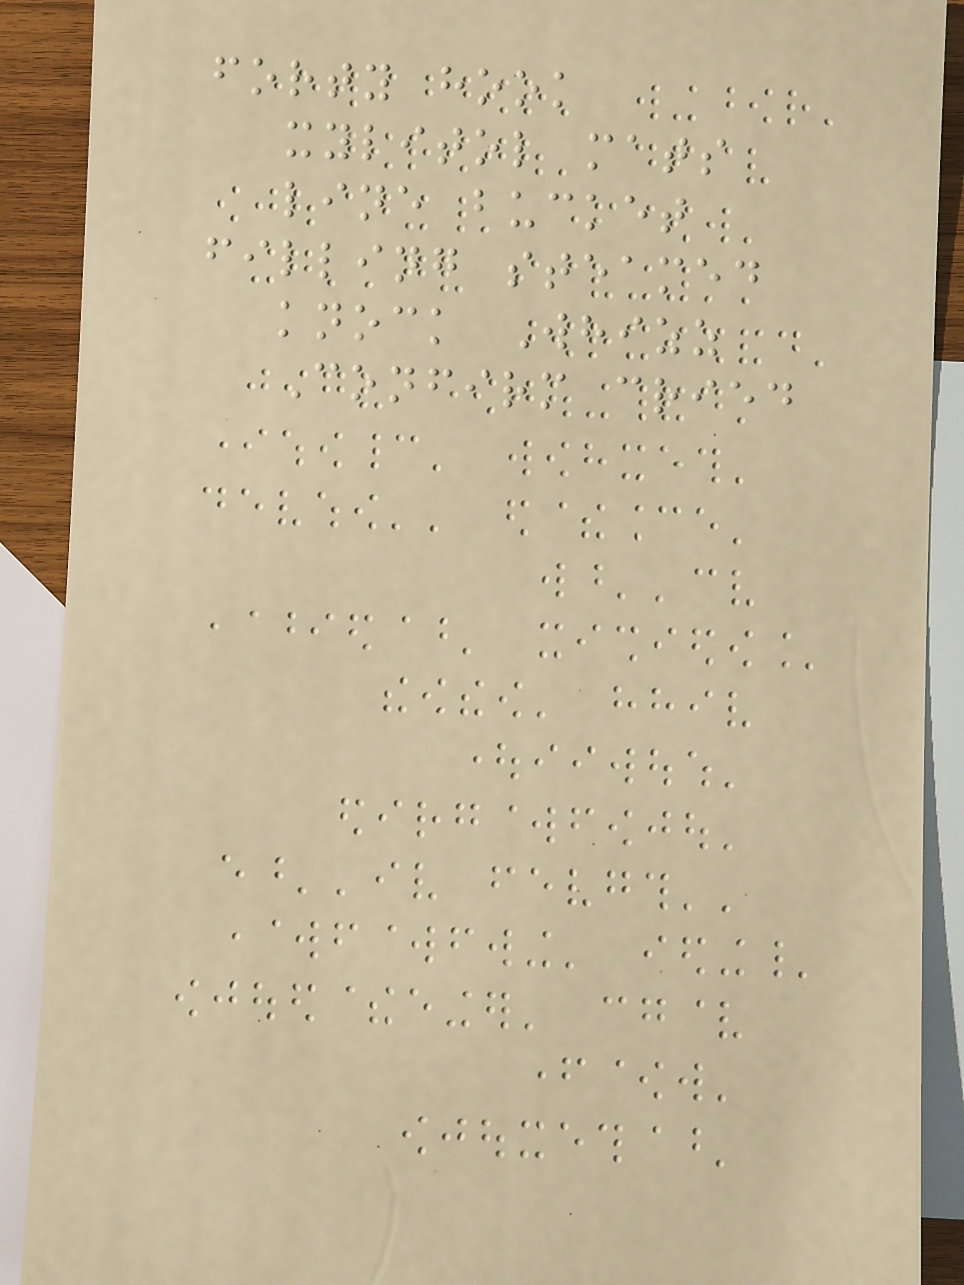forty hook
xylitol mats
line bucket
filling steamed
knock Whizz
Confirm cried
